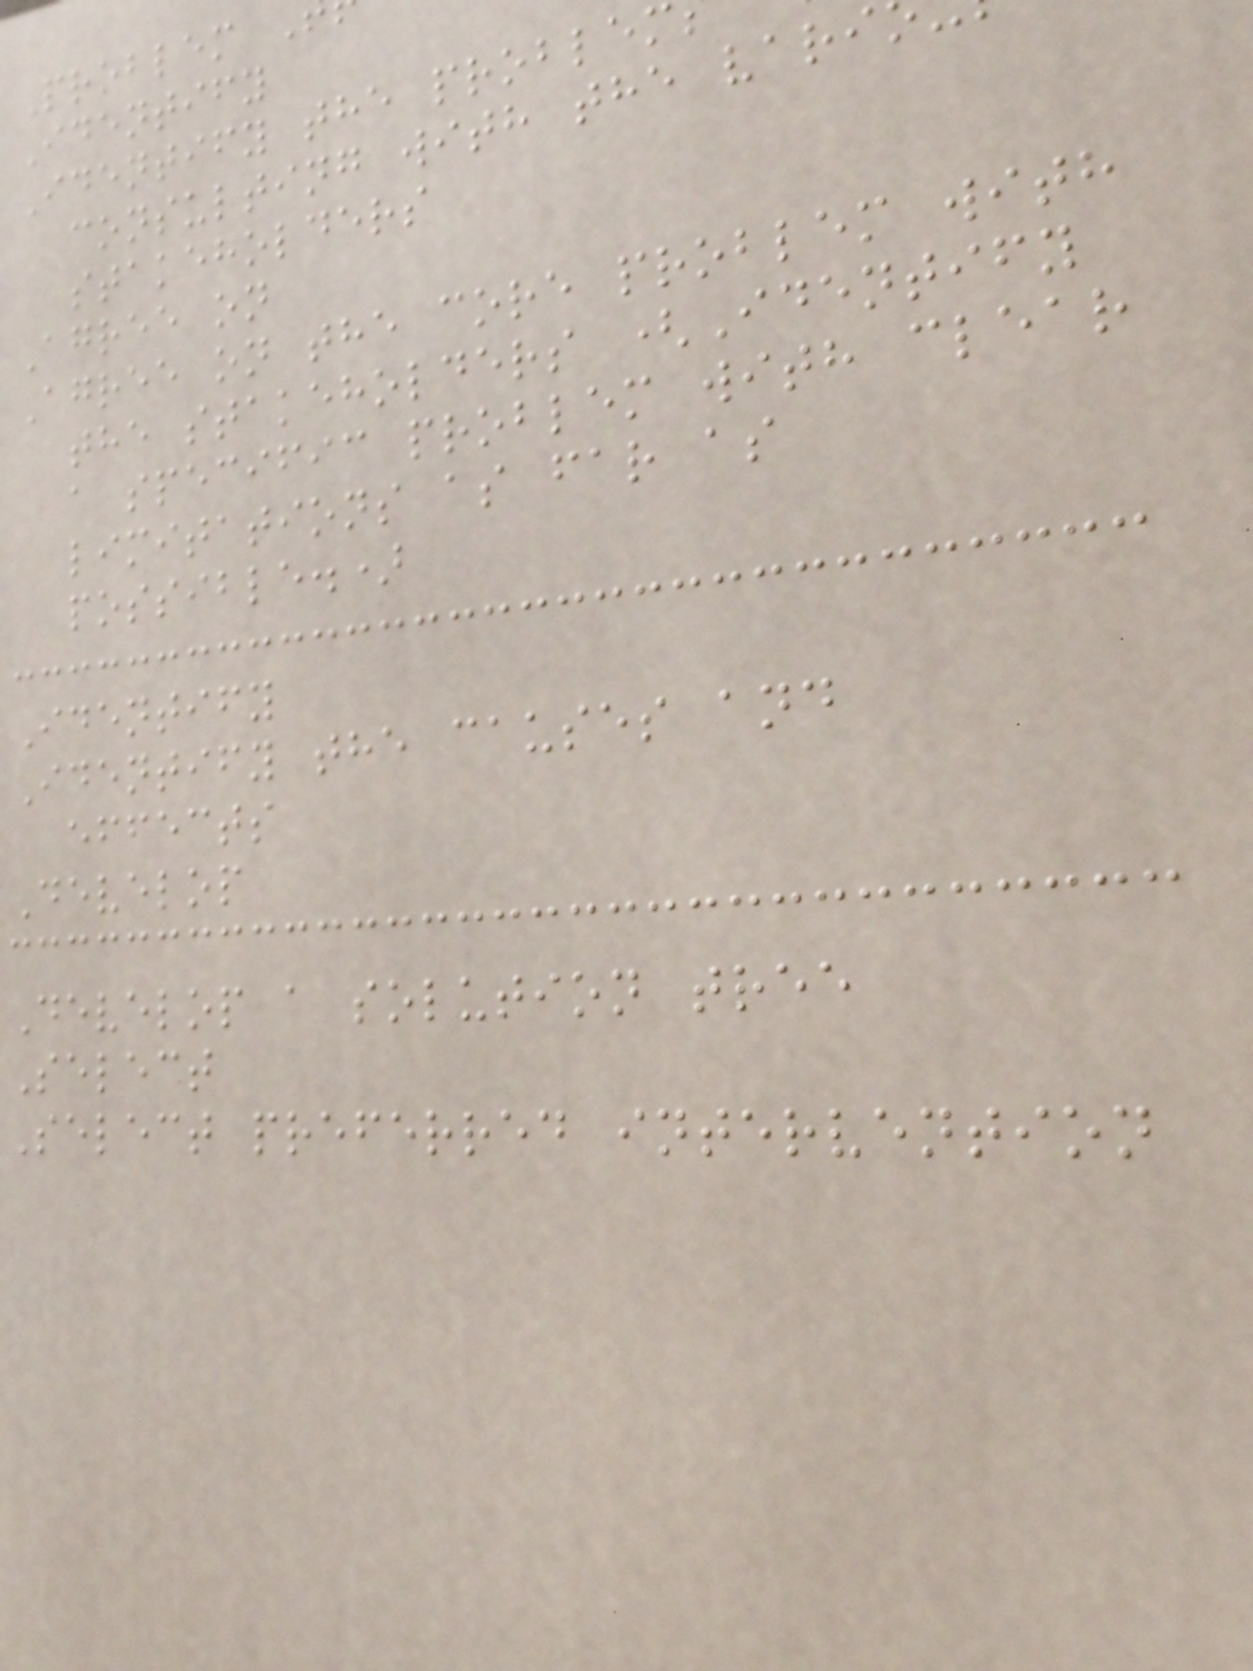Problem
Identify
Identify the proble
consulting with the vari
stakeholders
Agree on
Agree on the core problem with
the stakeholders (Identify
a specific problem with clear
limitations as far as
possible.)
Identify
Identify the causes and
effects
Develop
Develop a solution tree
Select
Select preferred intervention
